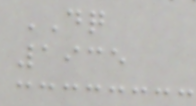DQ
1935
